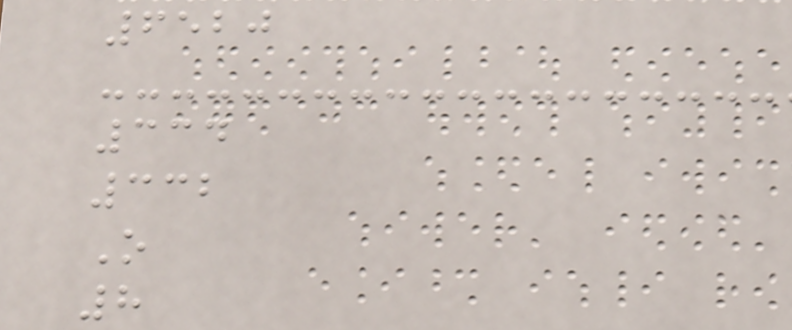6520
334
332
O
8
